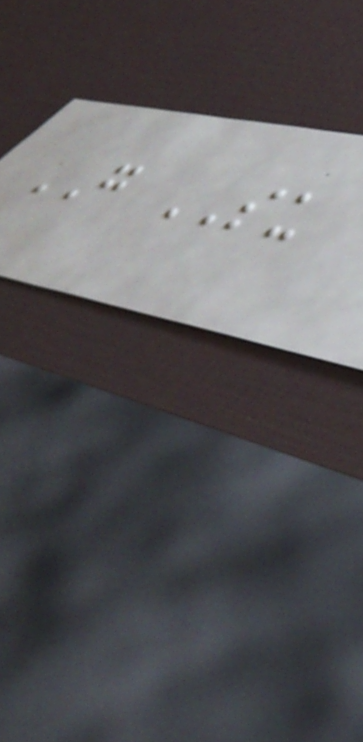GO SU
